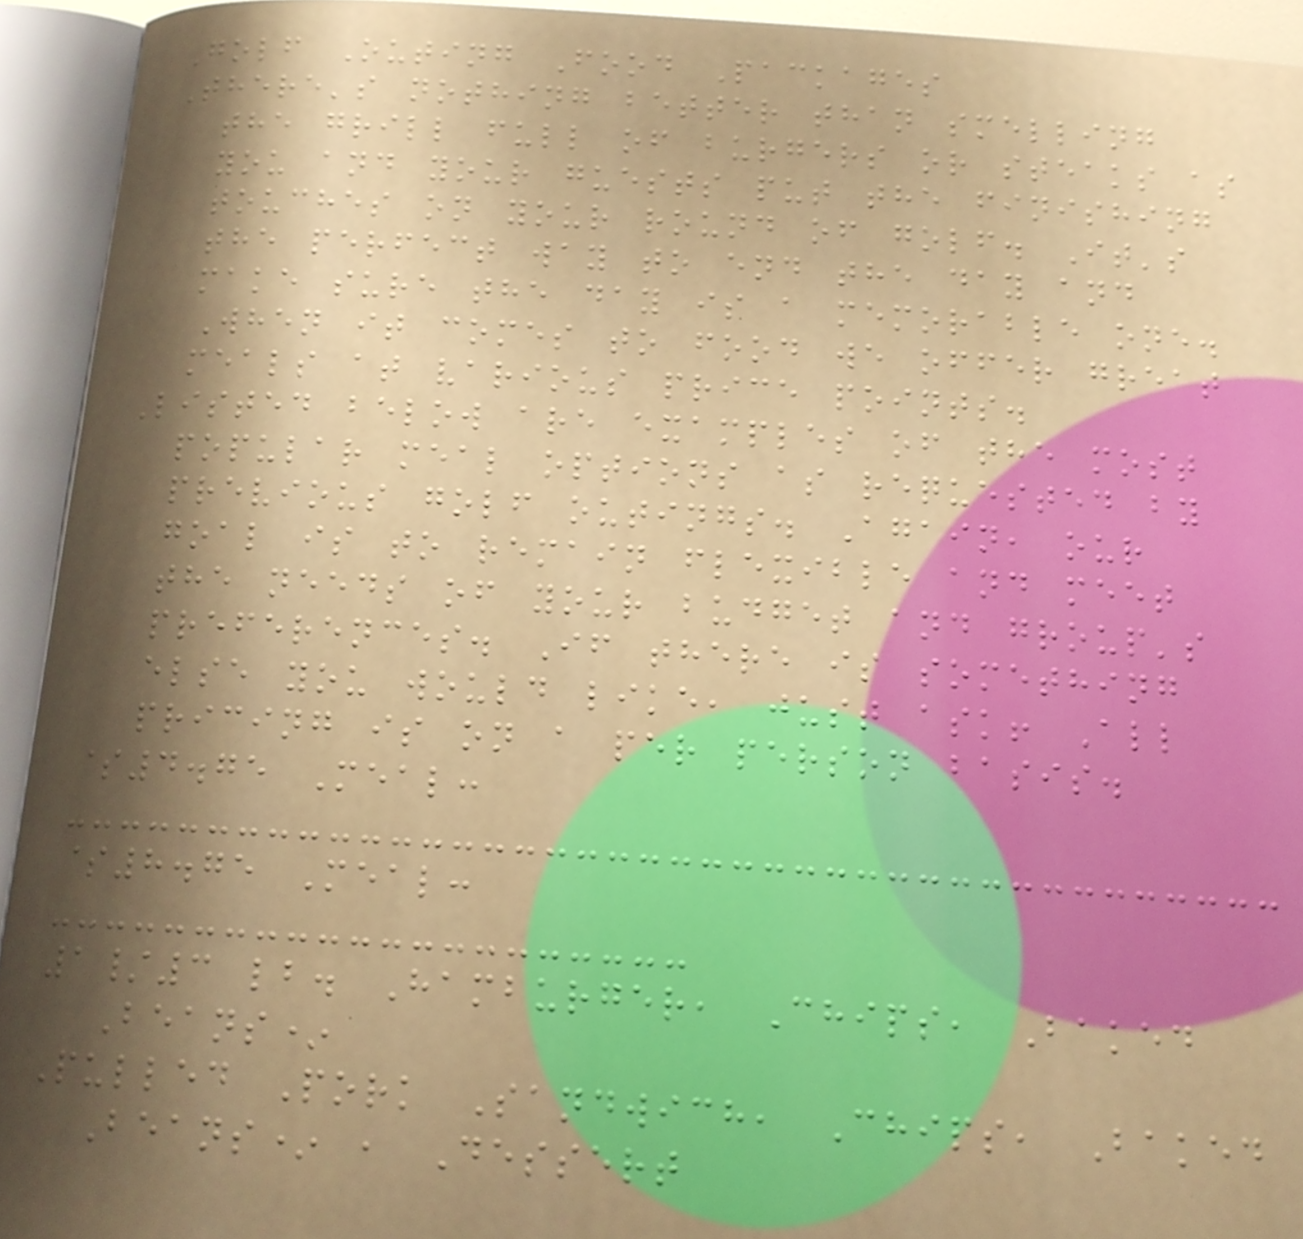Golf Outing Food Packages
There's nothing better than smelling
the grill full of burgers or steaks as
you and your guests put the finishing
touches on your round of golf. It's
the perfect way to end the day and
make sure the day is a memorable one.
When it comes to food we offer great
meals at various price points.
Listed below are examples of the most
popular meal options as requested by
previous golf outings. Again, our
goal is to remain flexible and meet
the needs of your budget and group's
preferences. If there is something
else you would like, just ask! All
pricing is on a per person basis.
$4.75 Meal:
$8.75 Meal:
1/3 lb. Hamburger, Chips, Baked
Beans*
Pulled Pork Sandwich, Chips, Baked
Beans* , Dessert
